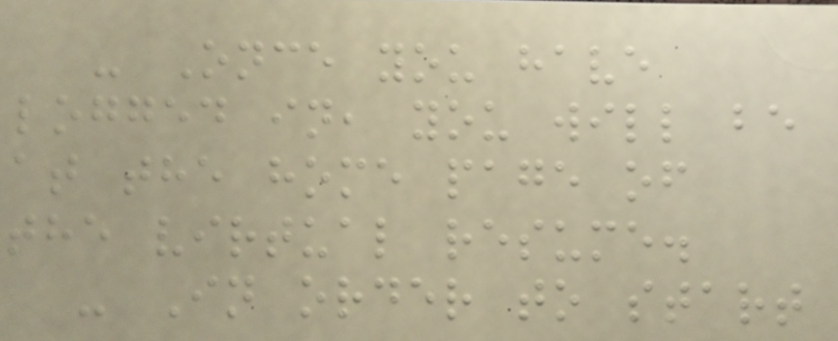- Once you have
logged in, you will be
at the home page of
the virtual resume.
- In order to start
